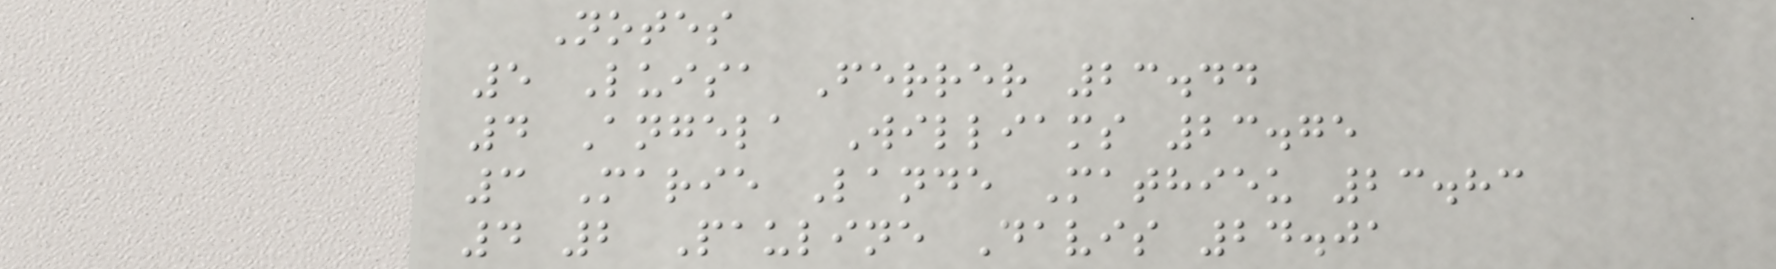Notes
5 Luisa Ferrer 23.44
4 Angela Williams 23.75
3 Marie Lande Mathieu 23.83
4 2 Pauline Davis 24.01
